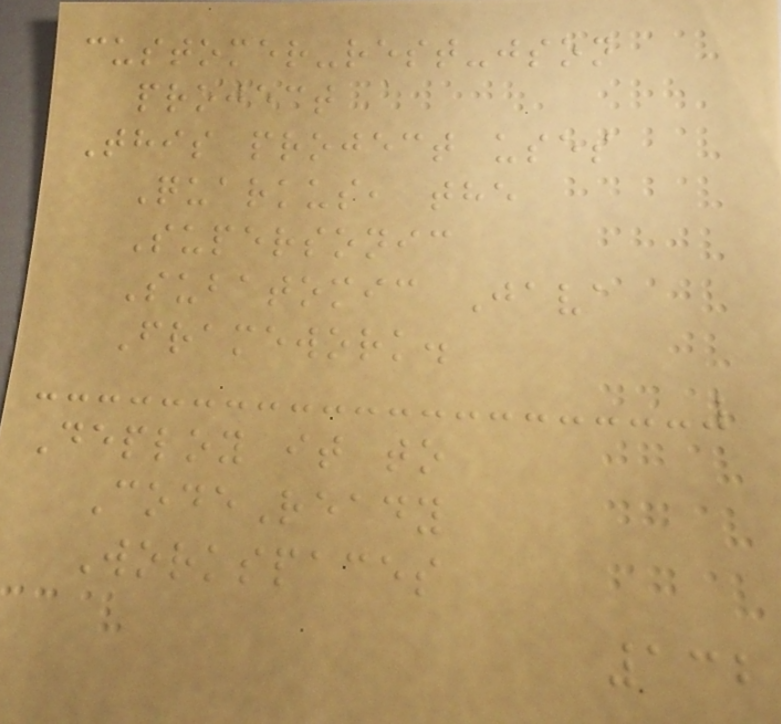customer-rest-json
project
This project uses
Quarkus, the
Supersonic
Subatomic Java
Framework.
Deploy it to
CodeReady
Workspaces
132
